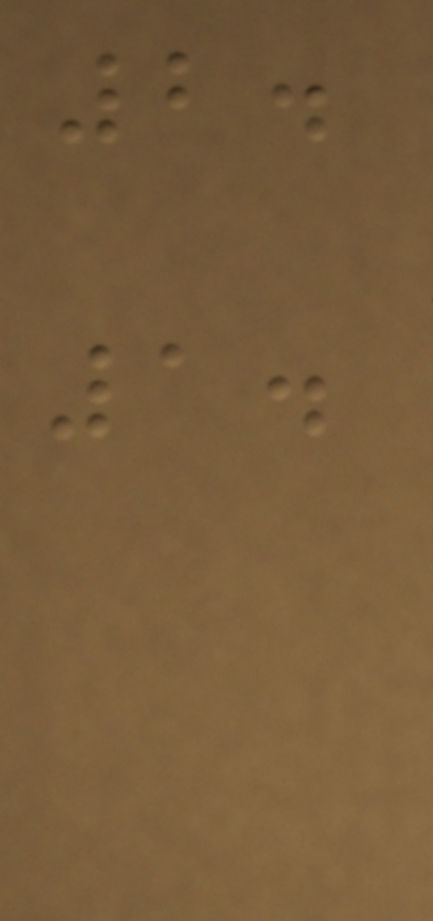2.
1.
